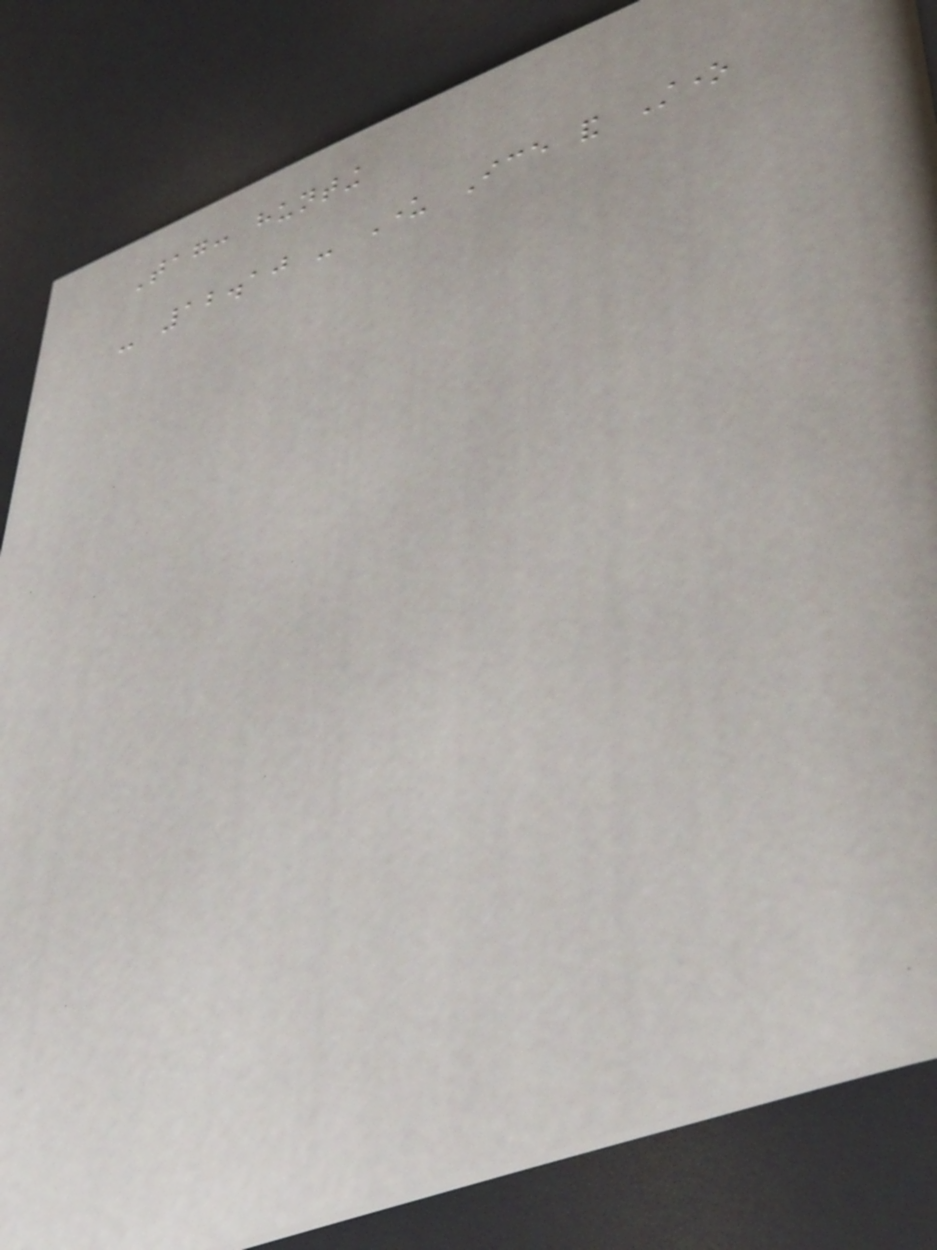Tag: hunting
- 12.10 - Under Ice and Stone
